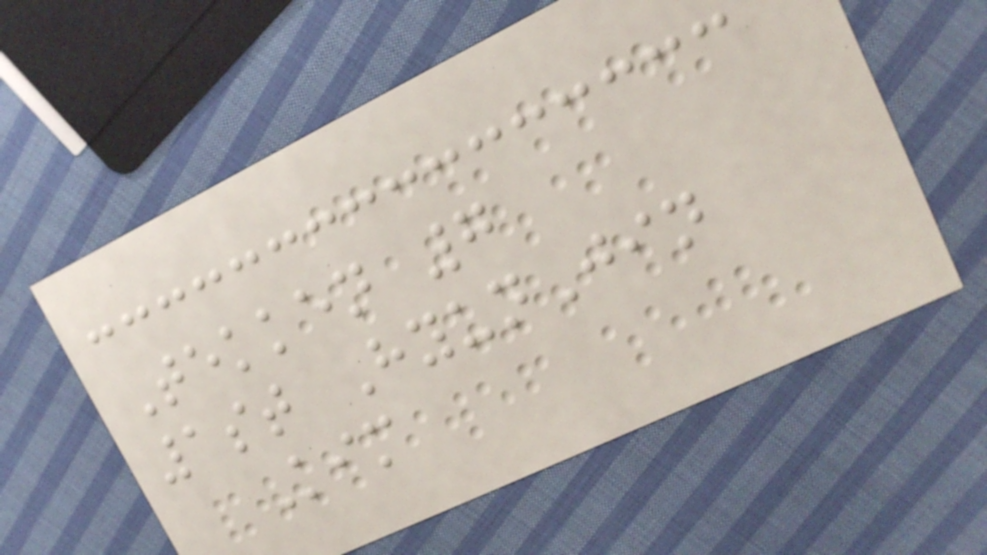Tekken 7
1st HyunJin
Kim
